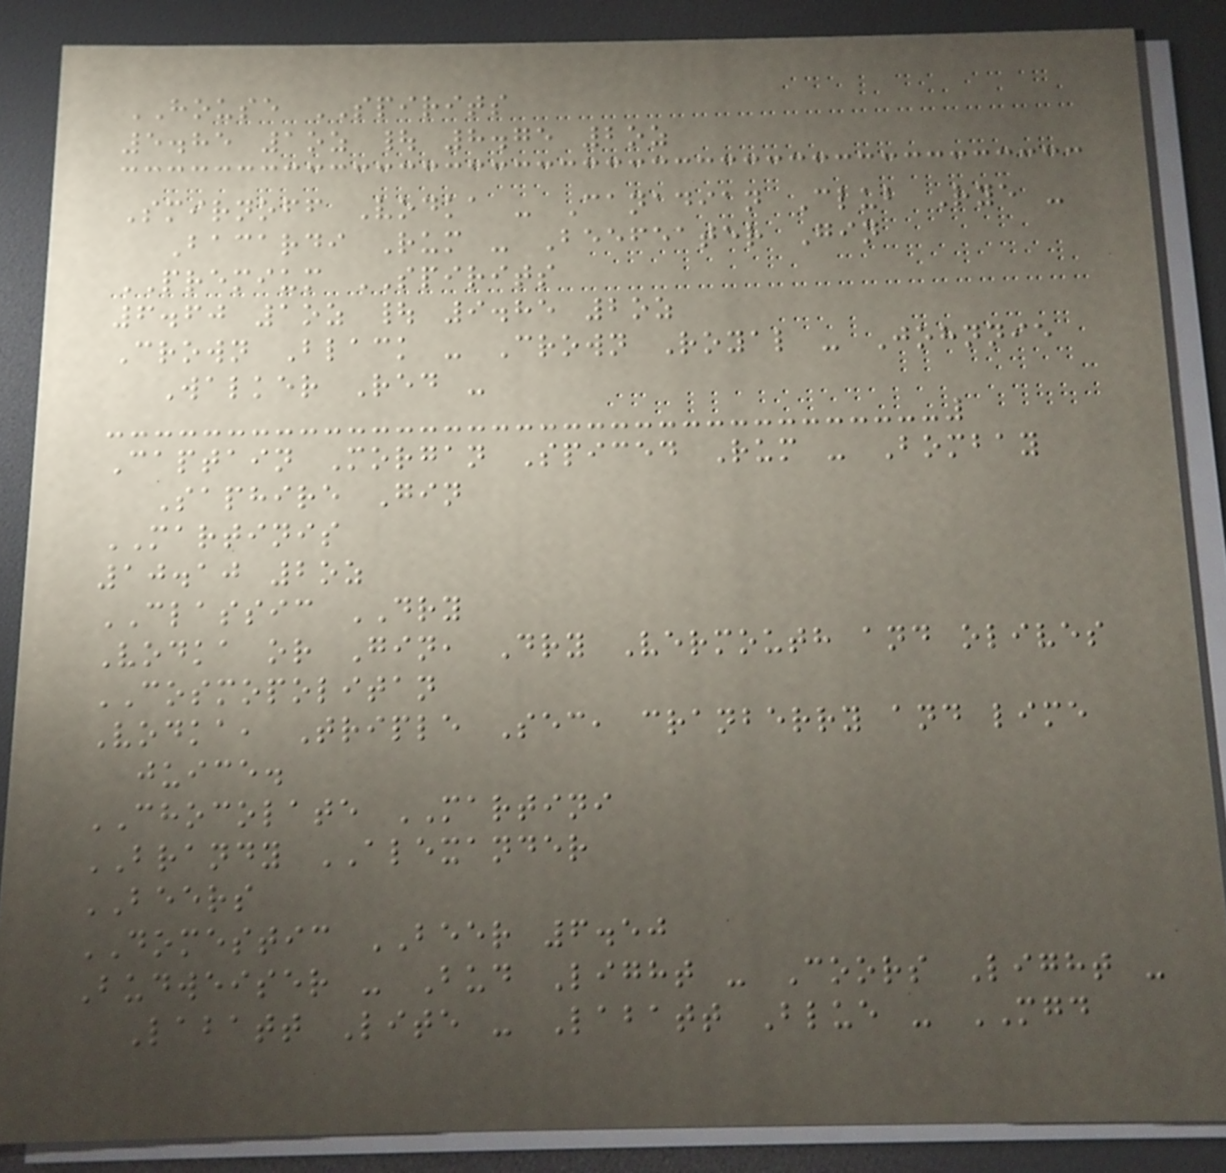HOUSE SPIRITS
5.85 1oz | 8.75 2oz
Smirnoff Vodka - Canadian Club Rye -
Bacardi Rum - Beefeater Gin
PREMIUM SPIRITS
6.60 1oz | 9.85 2oz
Crown Black - Crown Royal - Johnnie
Walker Red -
Captain Morgan Spiced Rum - Bombay
Saphire Gin
MARTINIS
10.10 2oz
CLASSIC DRY
Vodka or Gin, Dry Vermouth and olives
COSMOPOLITAN
Vodka, Triple Sec, cranberry and lime
juice.
CHOCOLATE MARTINI
BRANDY ALEXANDER
BEERS
DOMESTIC BEER 6.50
Budweiser - Bud Light - Coors Light -
Labatt Lite - Labatt Blue - MGD
